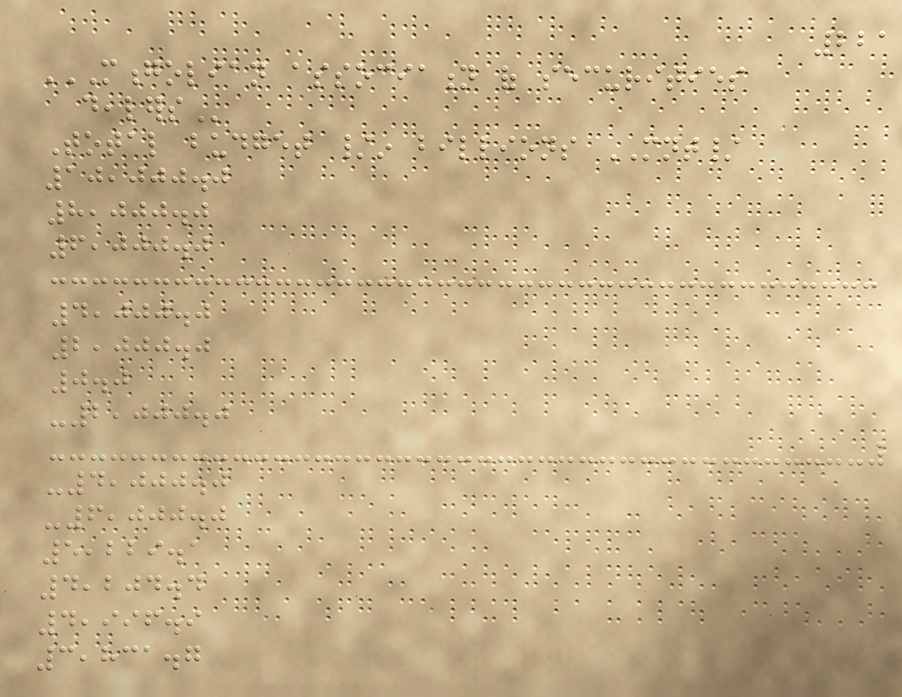221
MONGOLIAN ASSOCIATION OF SECURITIES
DEALERS
Total budget /in billions MNT/
10,000.0
8,000.0
6,000.0
4,000.0
2,000.0
0.0
-2,000.0
-4,000.0
-6,000.0
5,229.1
4,204.4
4,996.9
3,831.7
